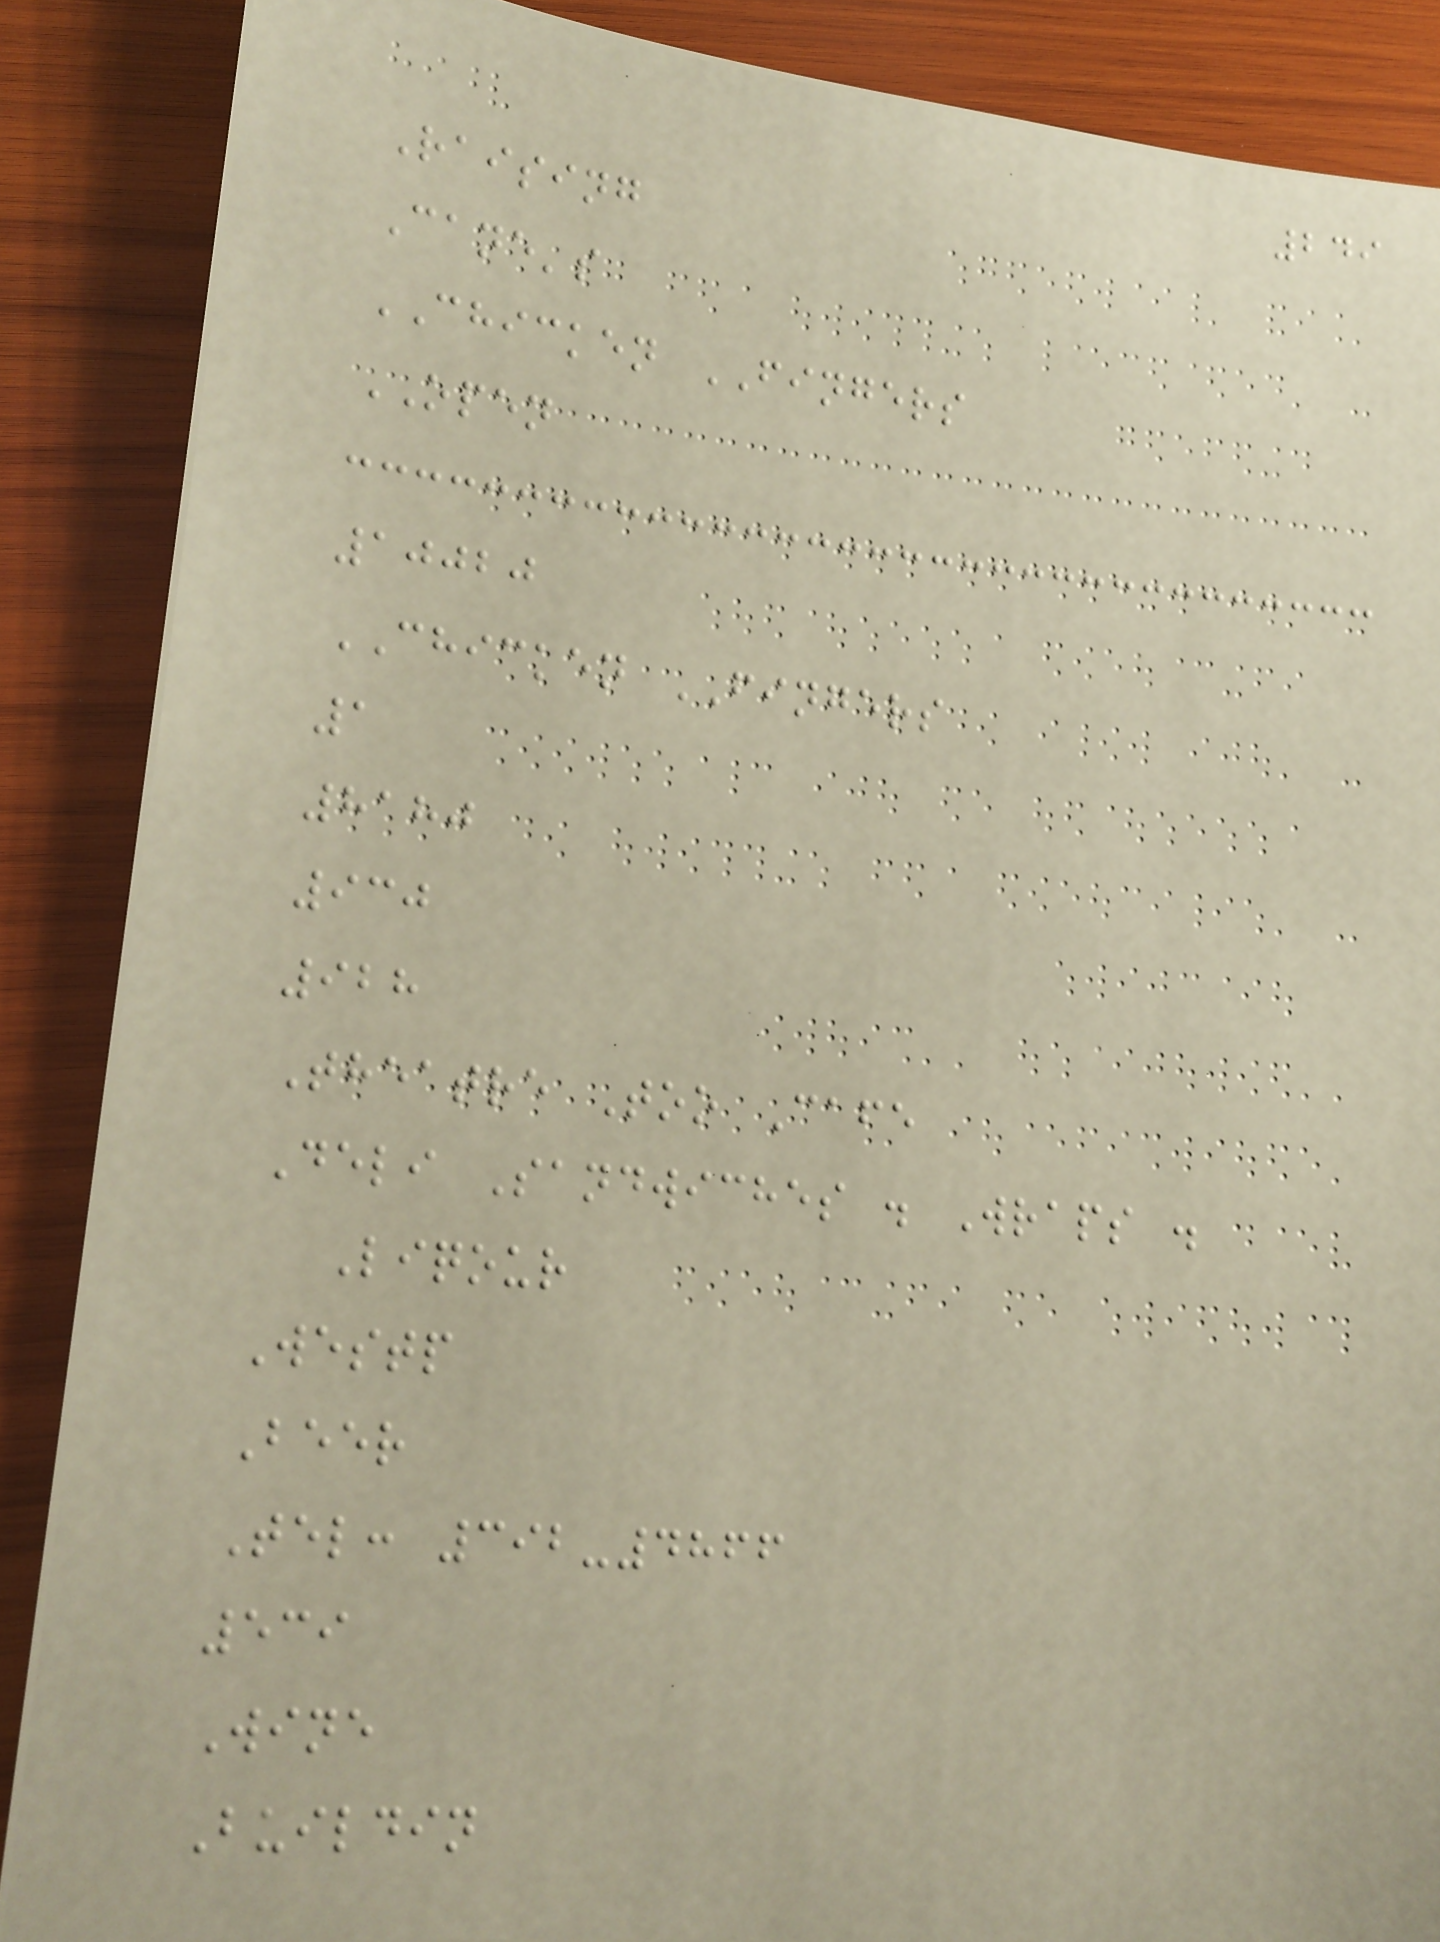249
Raising
Cane's
CHICKEN FINGERS
OPEN
10020
CHICKEN FINGERS
1
8180
930
928
Theatre Too Cafe
Deli Sandwiches . Wraps .
Liqour
Westp
Beer
Tel: 392-4866
539
Wine
Buildin
